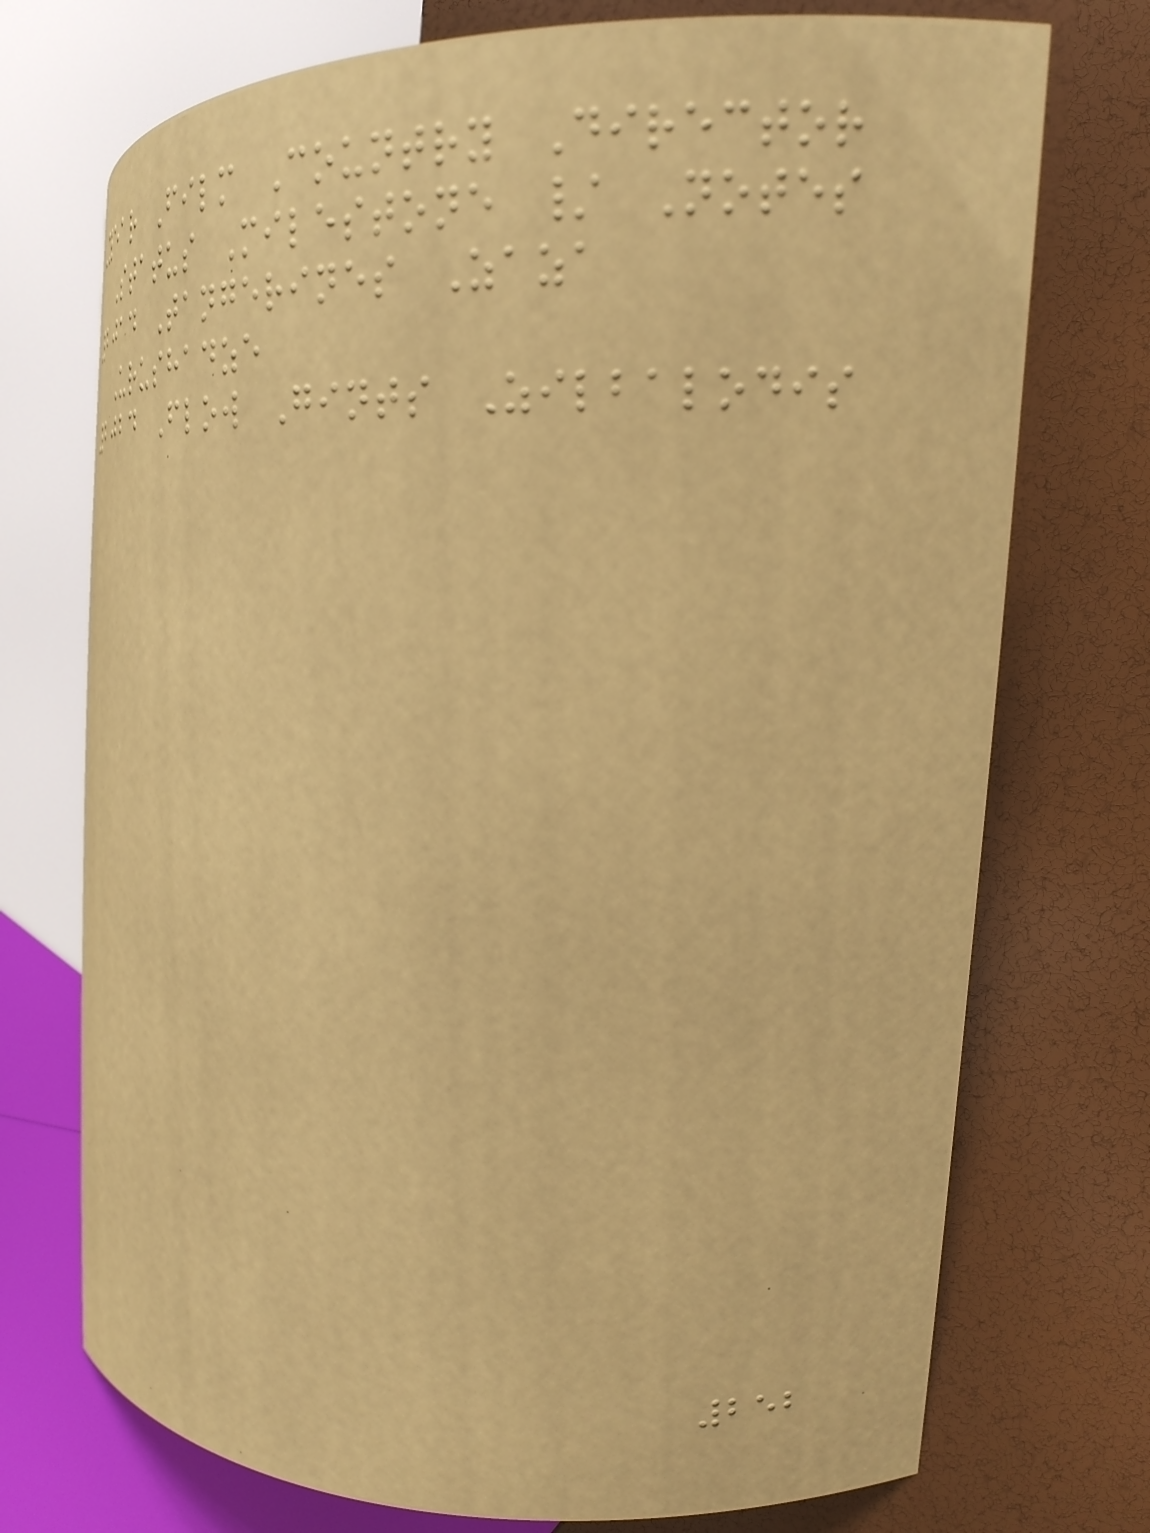Year Film Country Director
Status Milestone / Notes
2014 Tangerines Zaza
Urushadze
2024 Flow Gints Zilbalodis
252
